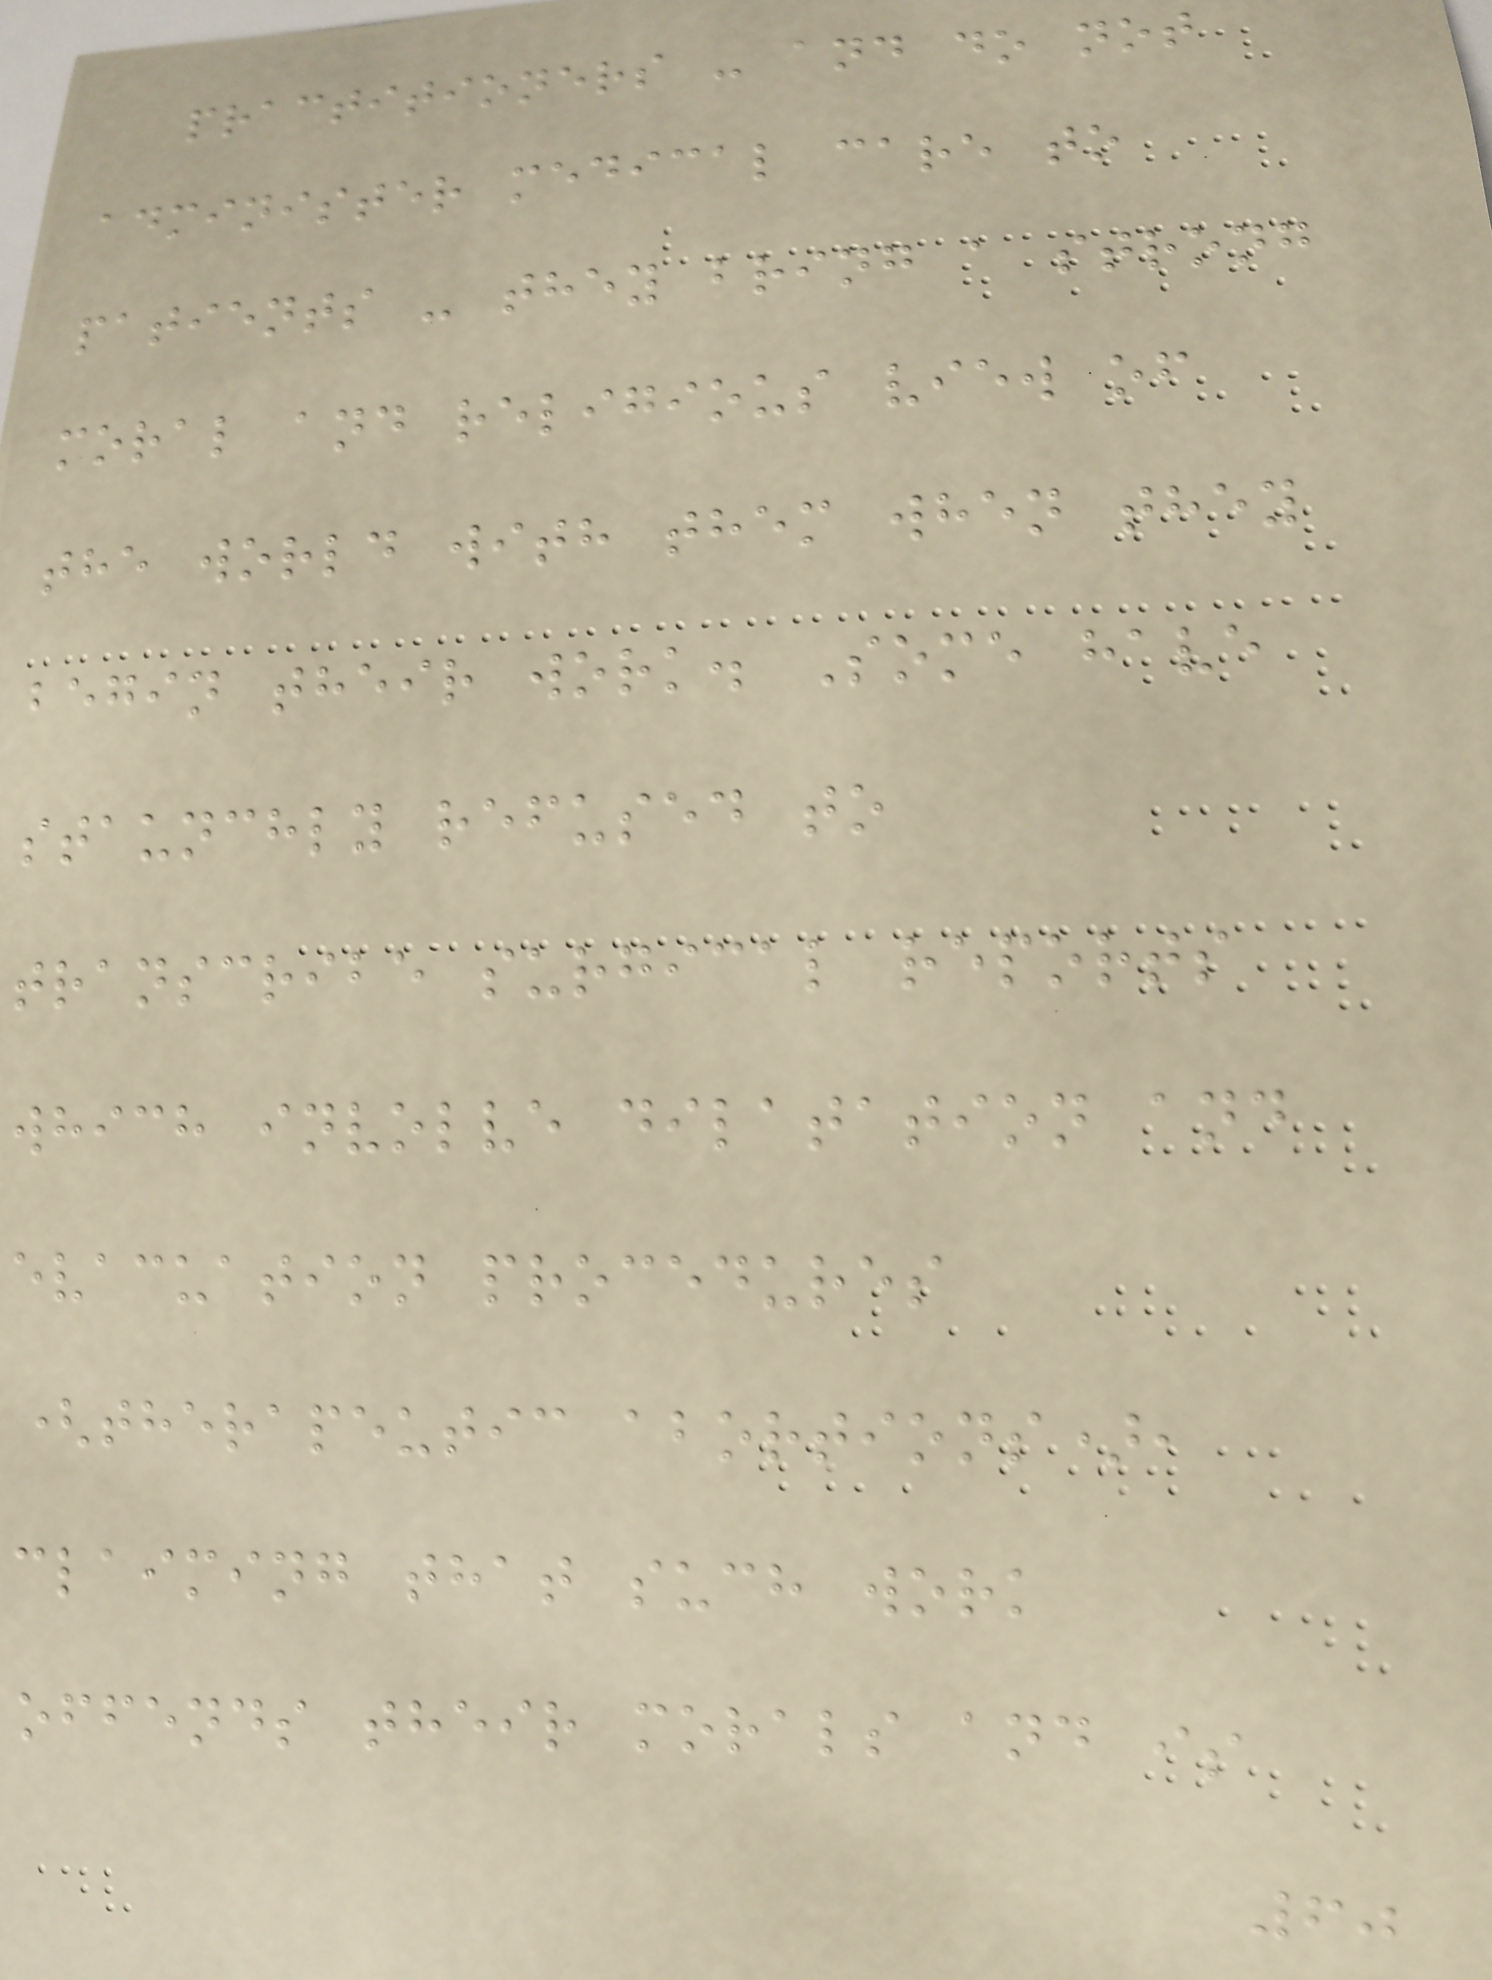practitioners - and do not
administer medical care to
patients - they bring a strong
moral and religious view of
the world with them when they
begin their work. Some have
staunchly refused to
transcribe surgical reports
which involve dilatation and
evacuation procedures
(therapeutic abortions),
claiming that such work
offends their morals and is
60
